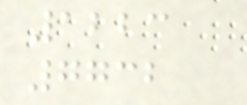1223
7732
